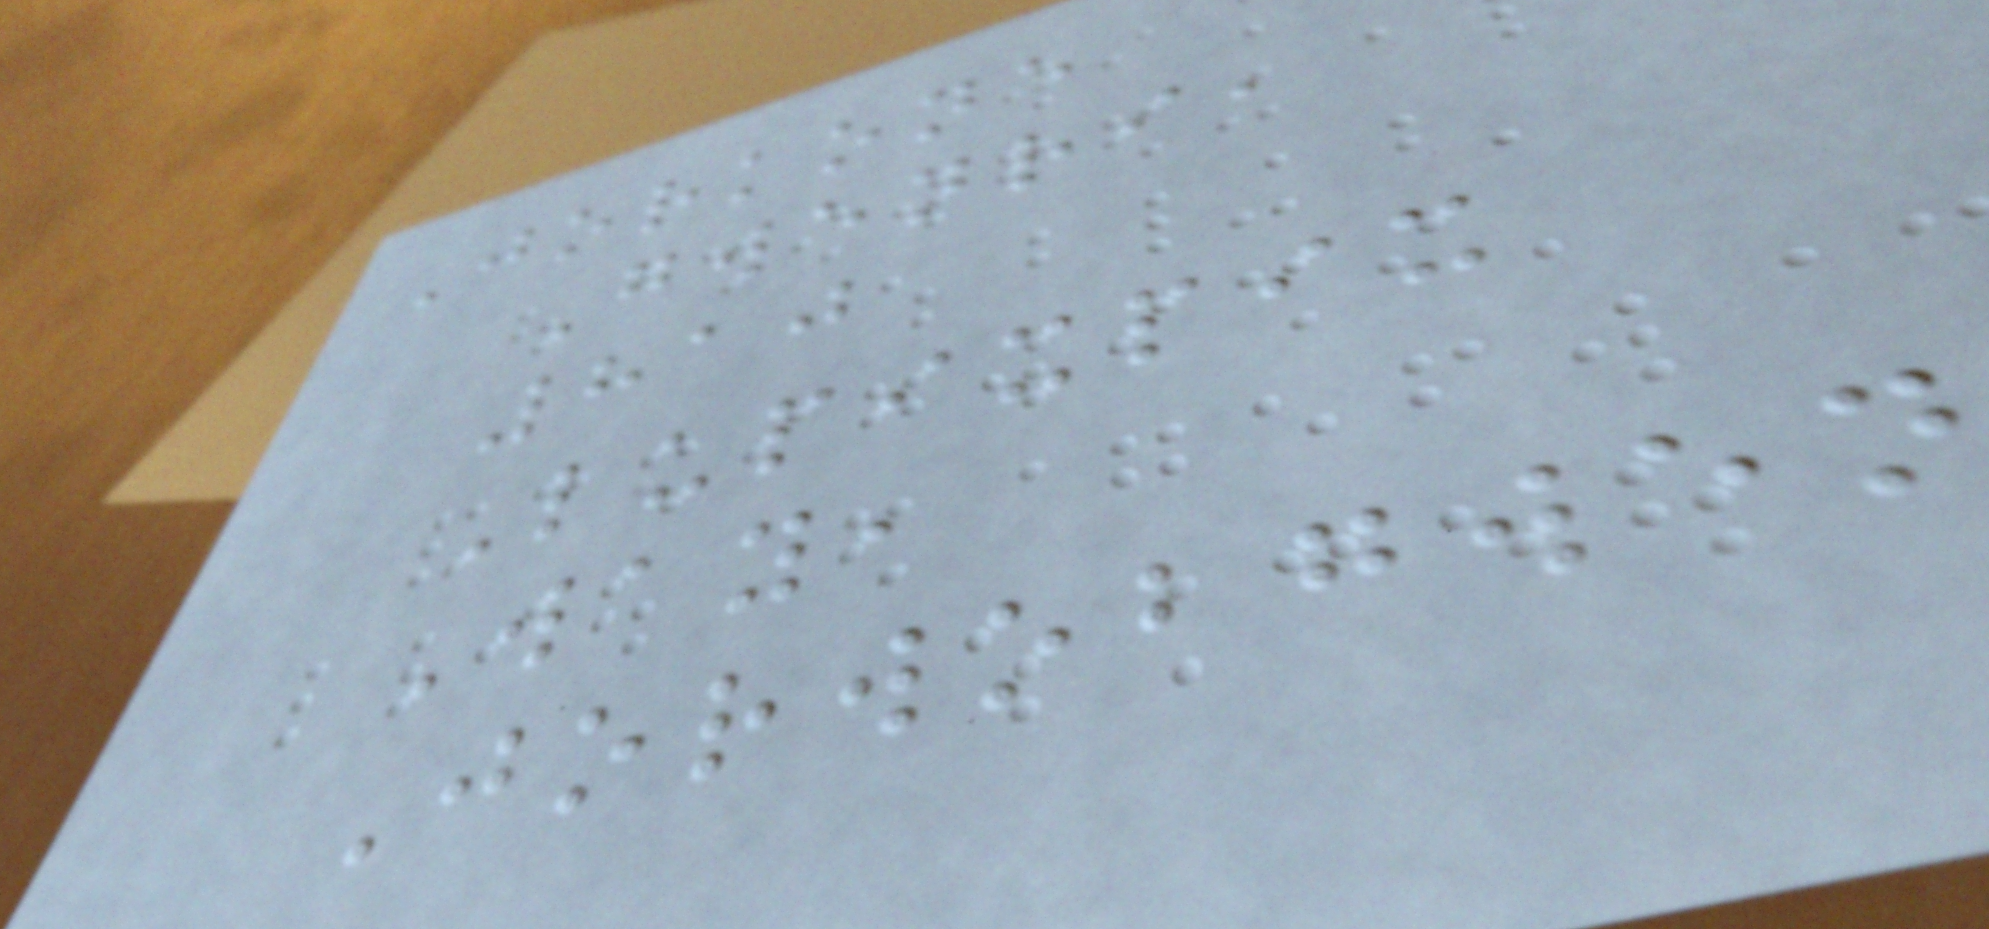Jorkone
Gwenri,
810
Lupixpix
Way,
Jorwobgwen
